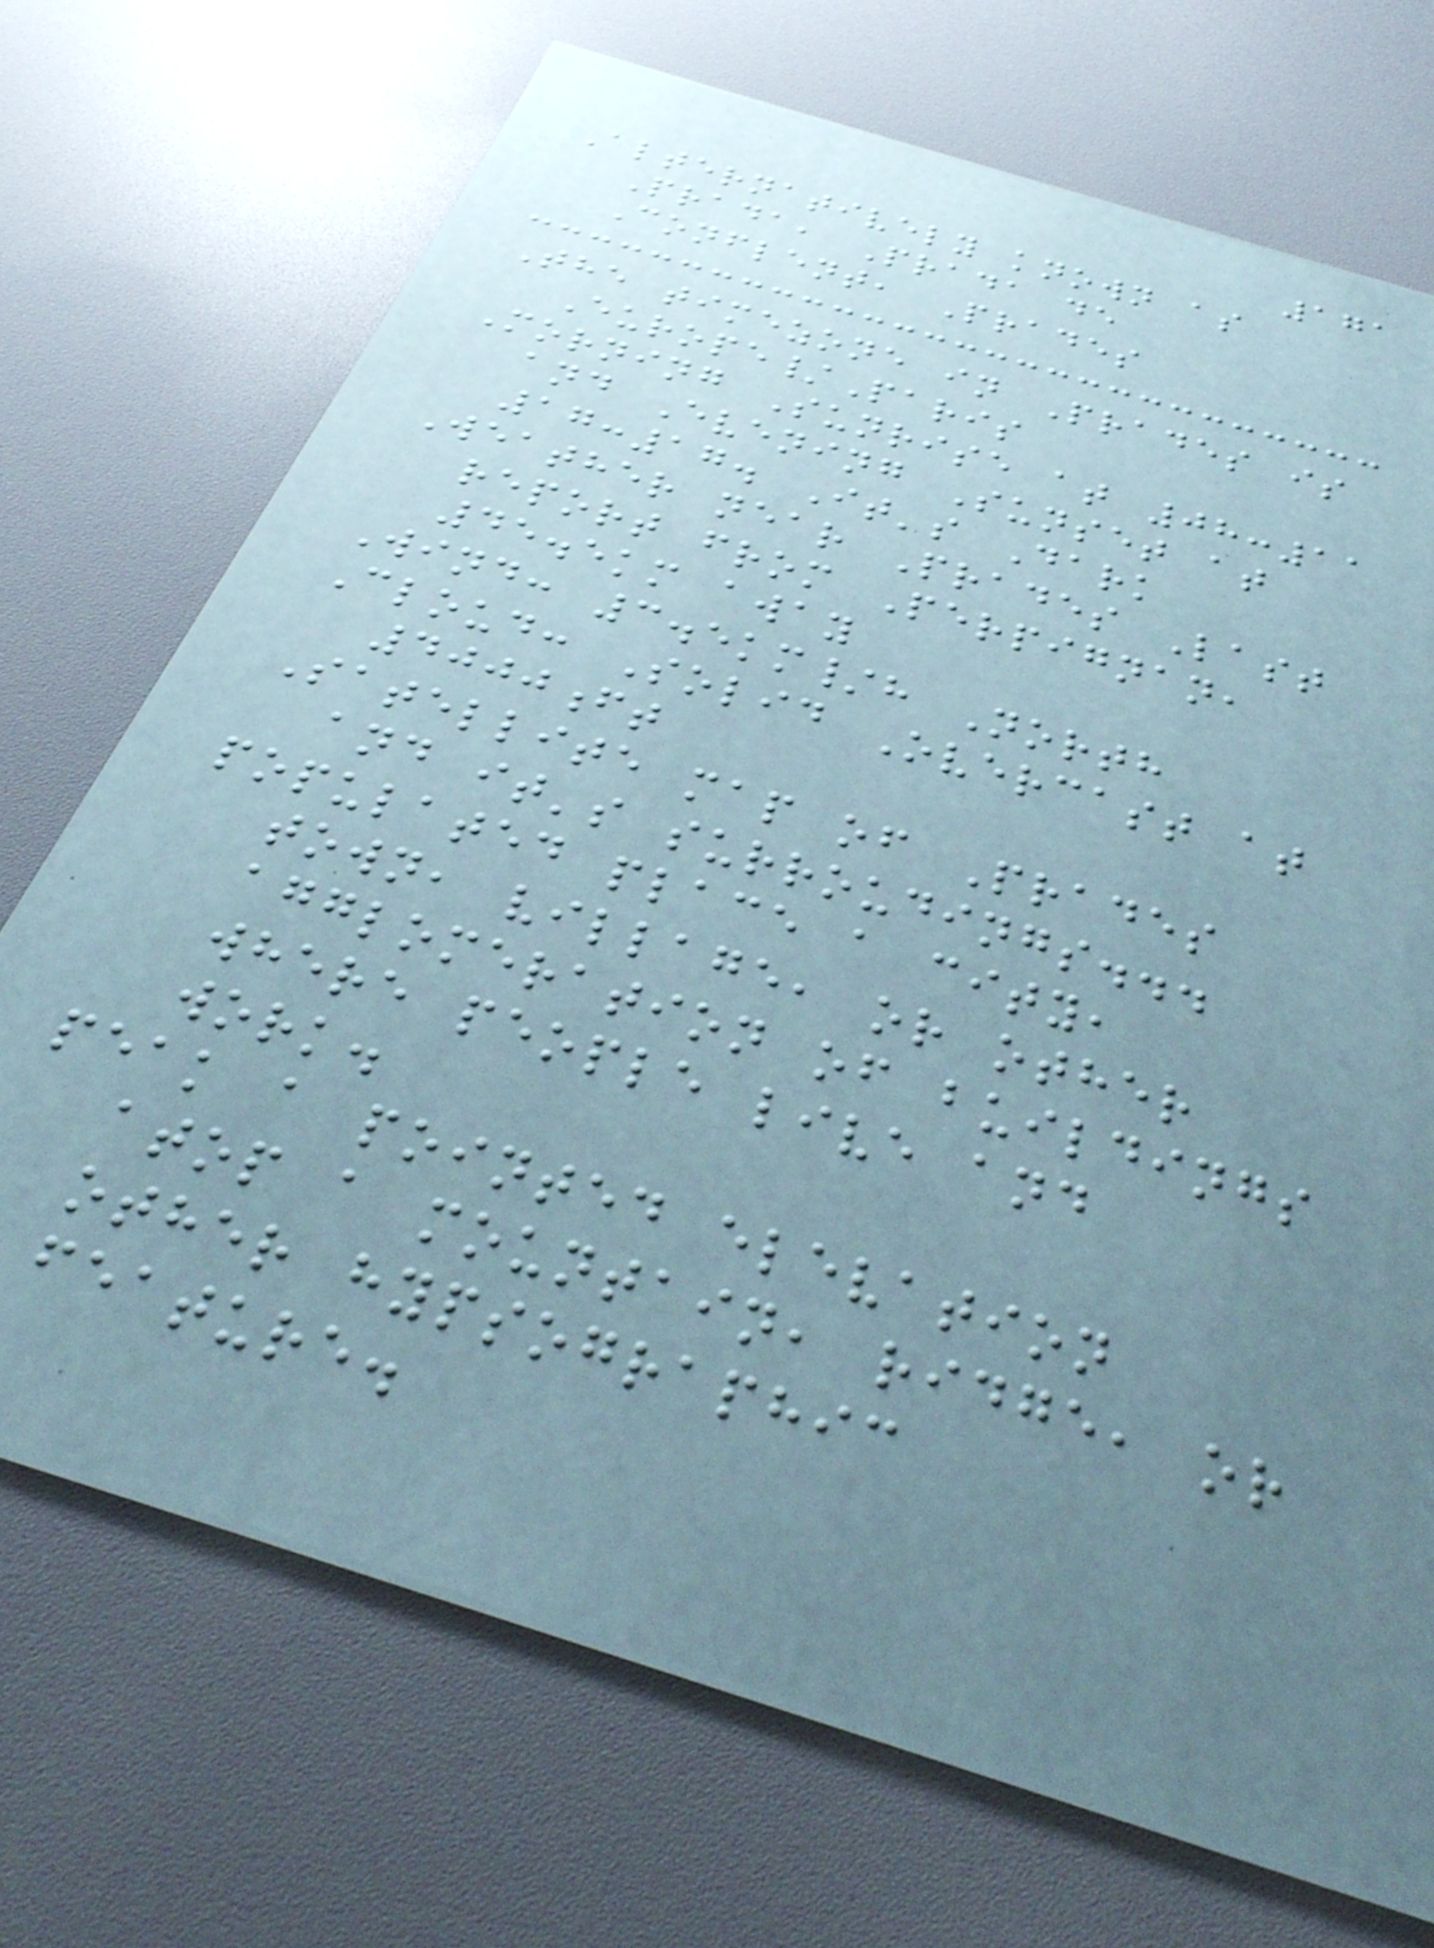171
Alternatively known as
Prada, Prada de
Conflent, Prades
The timezone in Prades is
Europe/Paris
Morning Sunrise at 08:11
and Evening Sunset at
17:17. It's Dark
Weather near Prades Last
report from Perpignan,
45.5km away
Wind: 3.5km/h North
Cloud: Solid Overcast at
4000ft
Satellite map of Prades
and it's surroudings...
populated place a city,
town, village, or other
agglomeration of buildings
where people live and
work.
peak a pointed elevation
atop a mountain, ridge, or
other hypsographic
feature.
